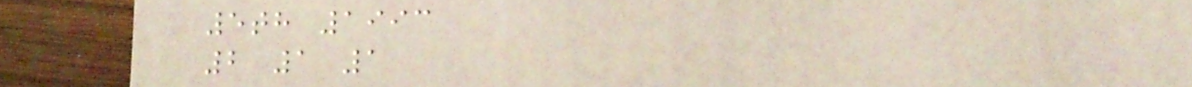5th 1993
2 1 1
